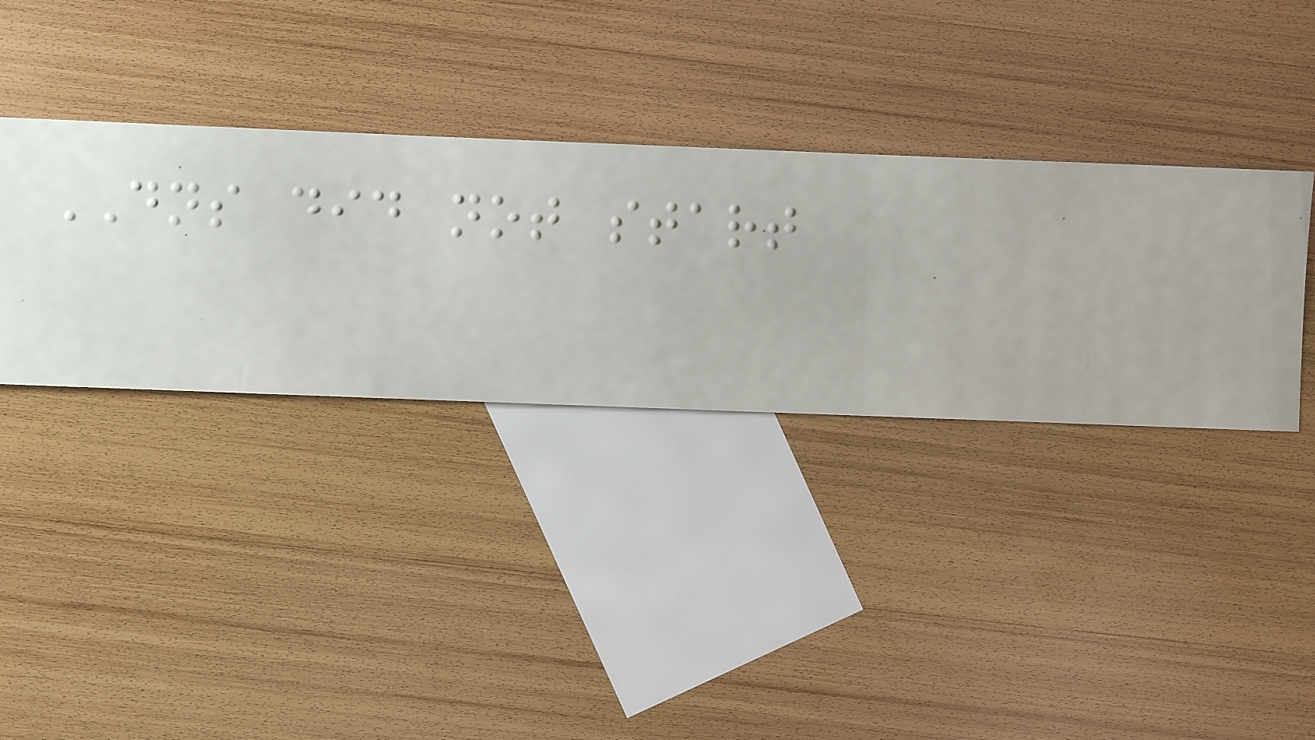DNS did not start
